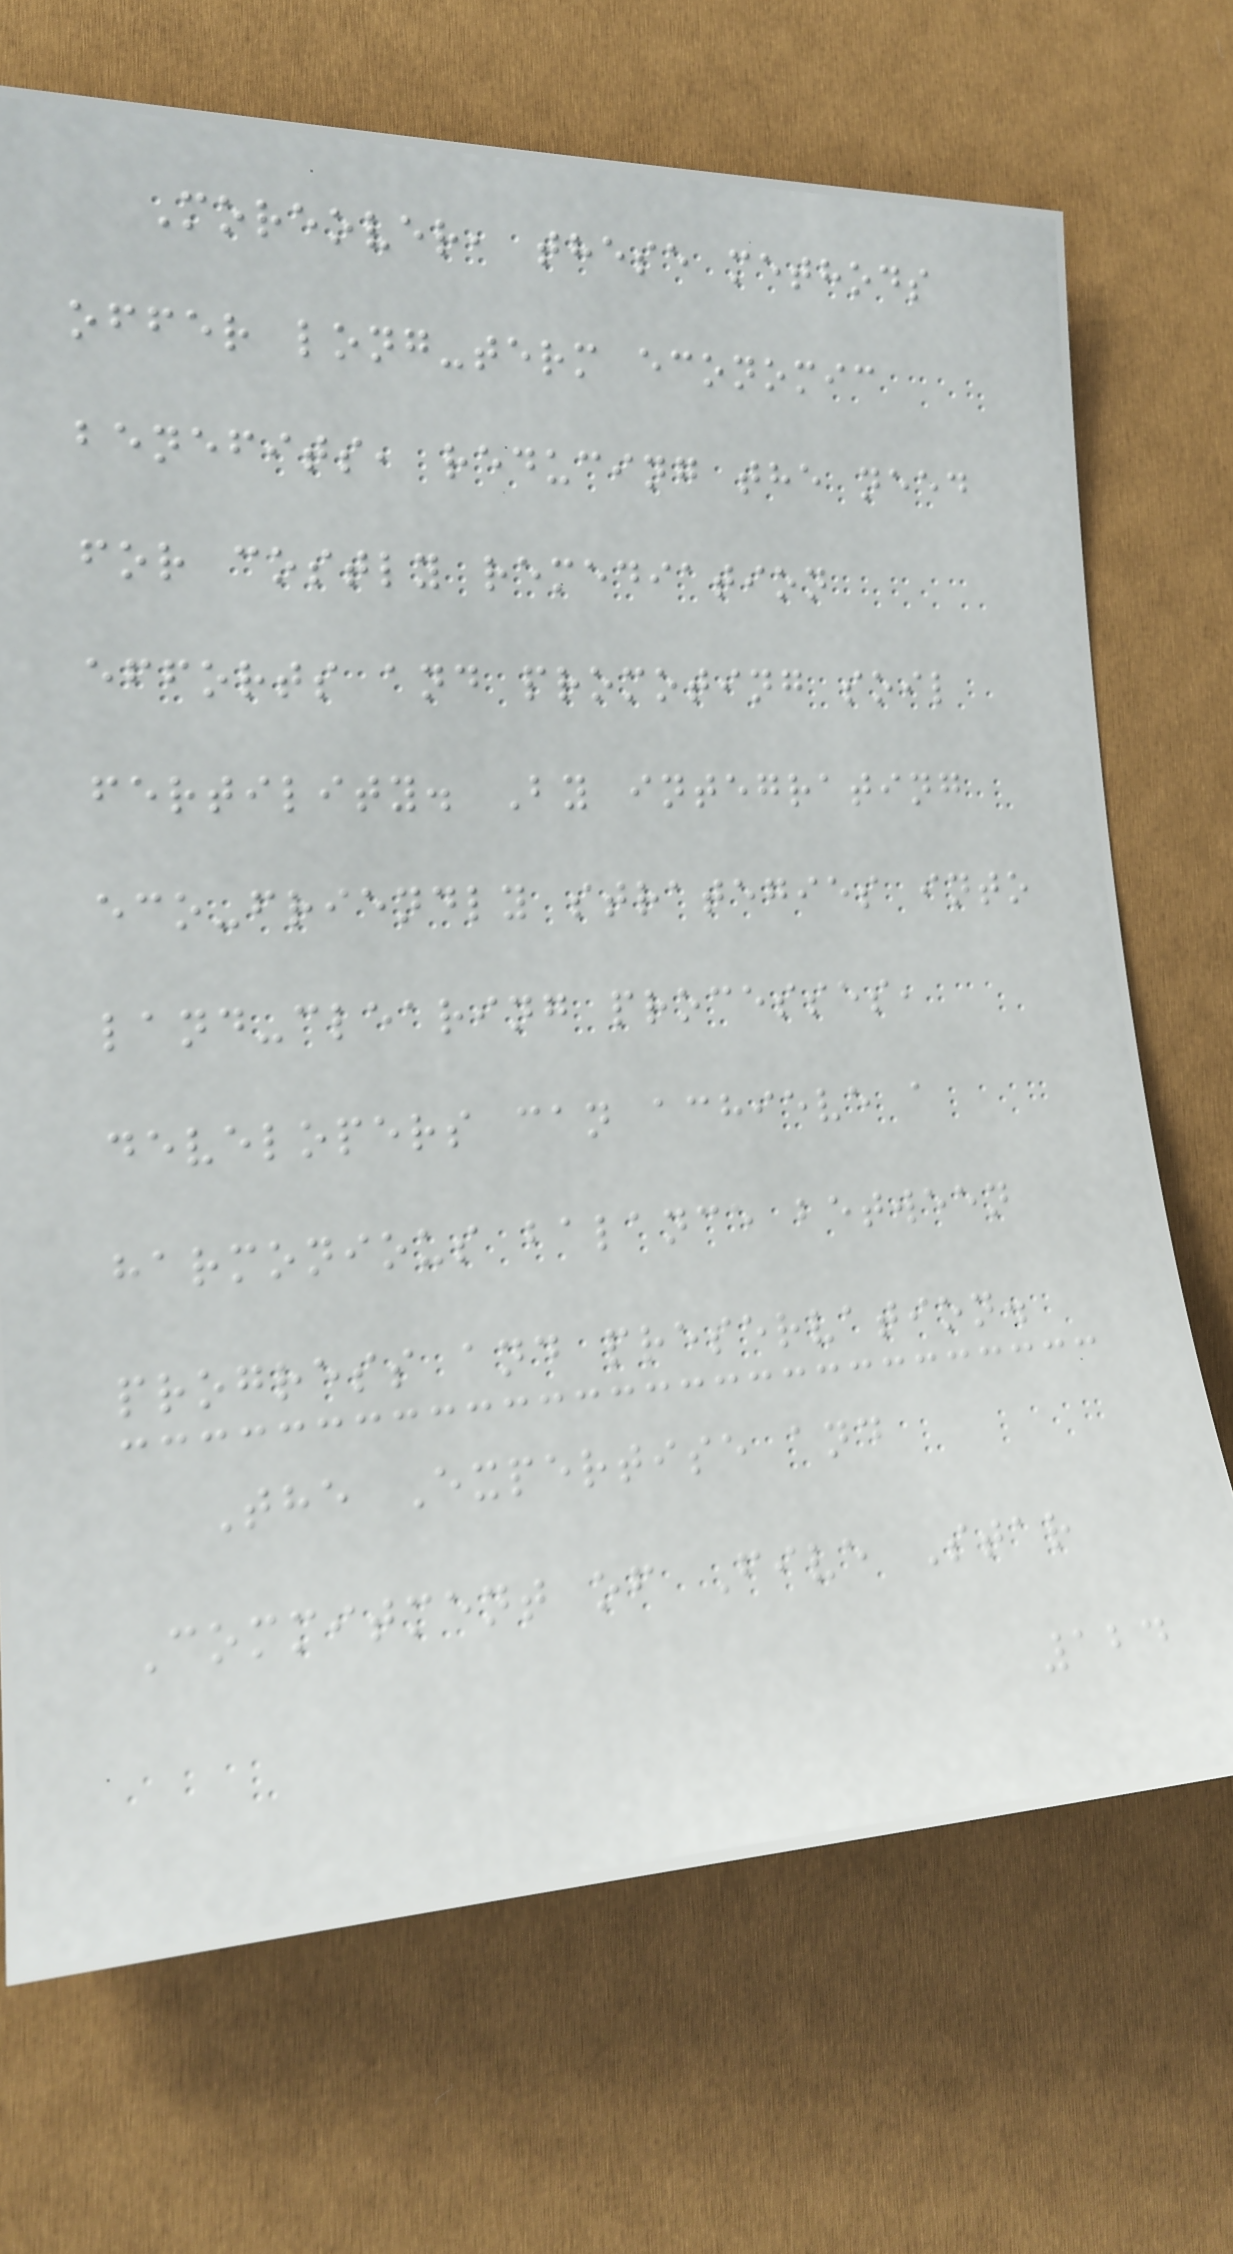Moreover, these methods
offer long-term economic
benefits, reducing the need
for costly remediation
efforts and promoting soil
fertility. By integrating
eco-friendly strategies into
land-clearing processes,
developers can achieve a
harmonious balance between
progress and preservation.
The Expertise and
Commitment of Five Star
124
